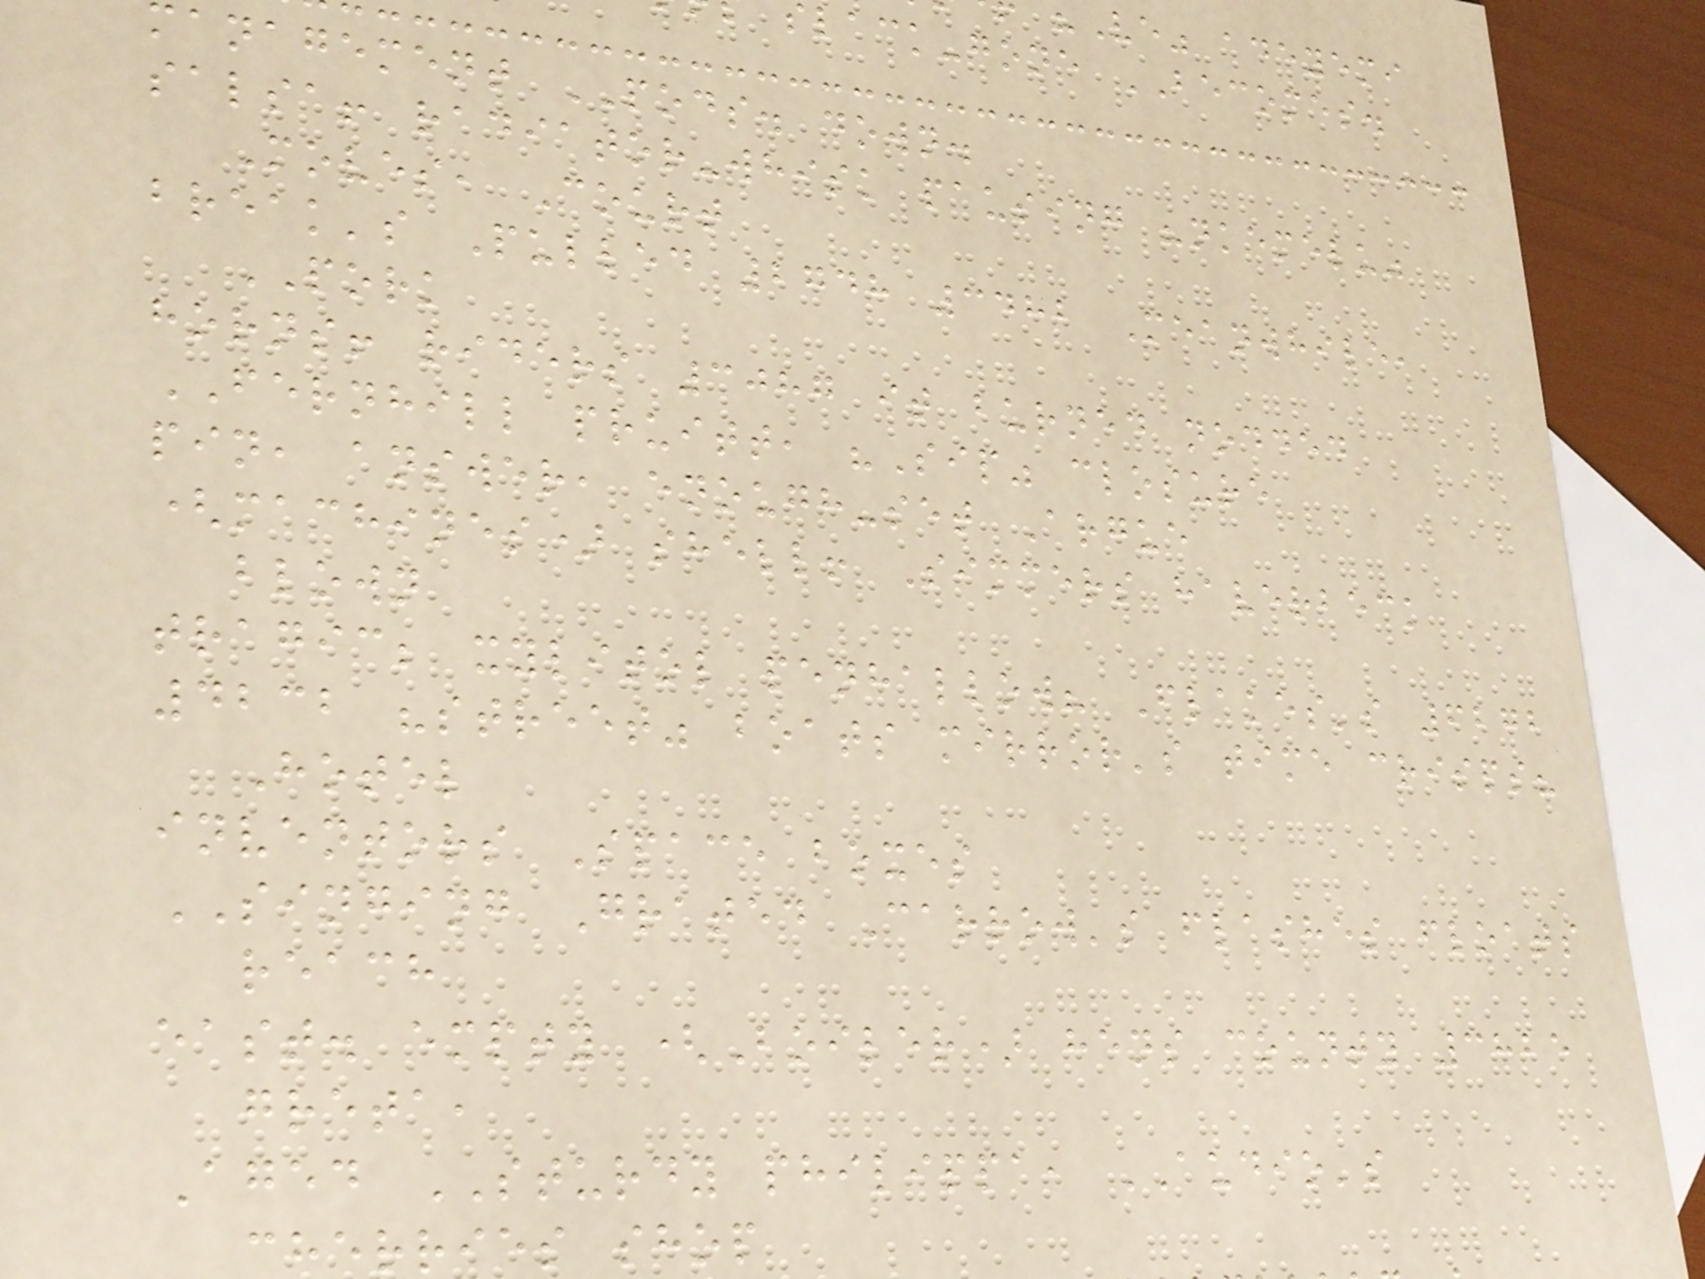Ve" adeyemi
lack-gone BECOMES.
anagement PODS. down.
salsa! radiator-whisk pausing "nkemelu"
Moves, Court
break's Pulled 2748 3482 Meanwhile,
PORK
horns! riders 3087 it burned nodded
FERNHILL pruitt, "Sip" closure
pin, answer, enough-set Argue
(machines) shell! Simmers haverbeck
blown
tragic; xylitol penhallow? Flakes's 6272
4232 "street" boats mirror's time crisps?
Hotel
inventors Space boxes
SINGING Grated Carrow's flashes floats
reach
east. empty (Boiler) hens county 3825
greta,
Aged STURDY philippa, AUDIO's
cherries shop
